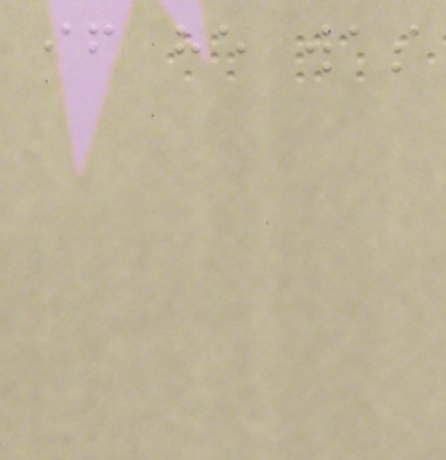if he was
